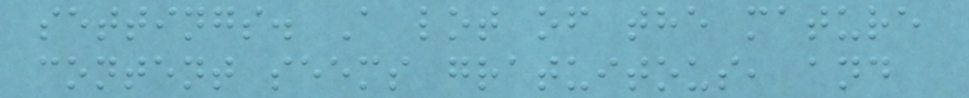settings. A lot of the mature
content seems gratuitous, and
